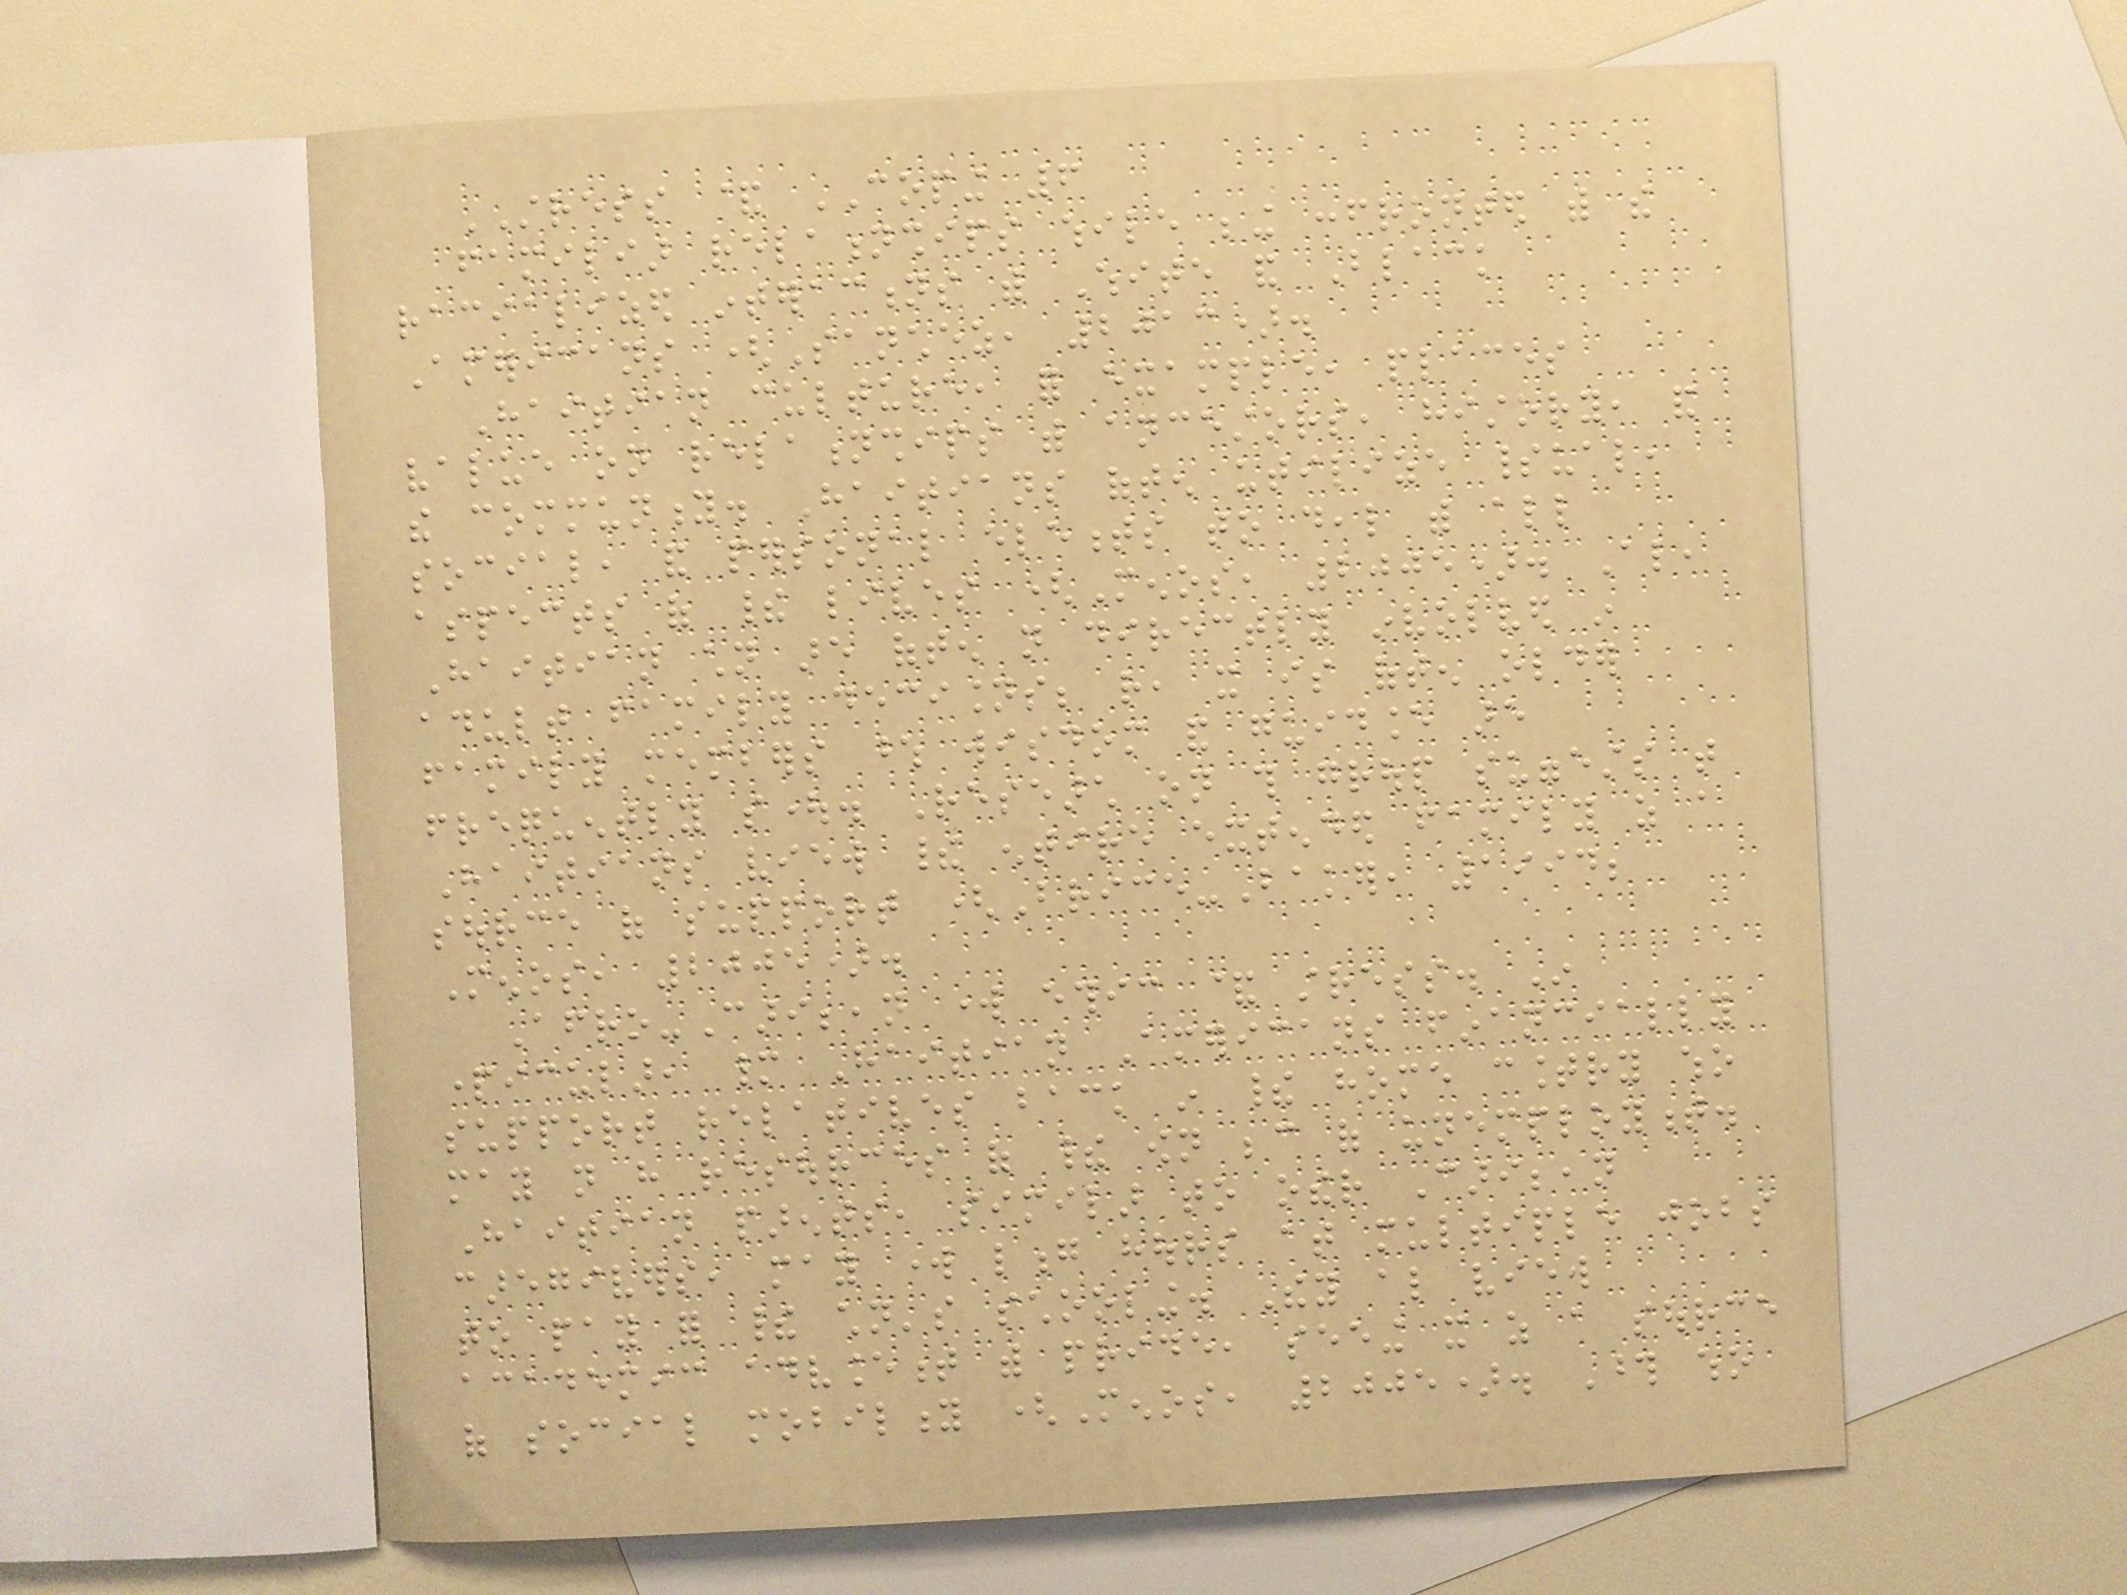STRESS & COPING 6
familiar relationships while being confronted with the
racialized interactions with White and Black
Americans (Sanchez, 2013).
Haitian culture, for example, places
value on relationships with ancestors, history, and
the community. Haitians often utilize spiritual,
social, and personal elements to deal with all
aspects of their lives (Menos, 2005). Also,
Haitian children are often not directly involved in
adult family decisions; rather, it is often older
family members whose wisdom and guidance are
frequently sought. Research on this group suggests that
Haitians view their entire extended family as a
source of support (Brice-Baker, 1994;
Menos, 2005).
Afro-Caribbean work ethic & stress. In
particular, many Haitian Americans financially
support relatives back in their home country who
may not have resources of their own because of unemployment.
Haitian parents, similar to other Caribbean
caregivers, may work long hours at multiple jobs
to pay for their children's schooling. They also view
academic advancement with pride, seeing it as a source
of social mobility (Menos, 2005). Those who
